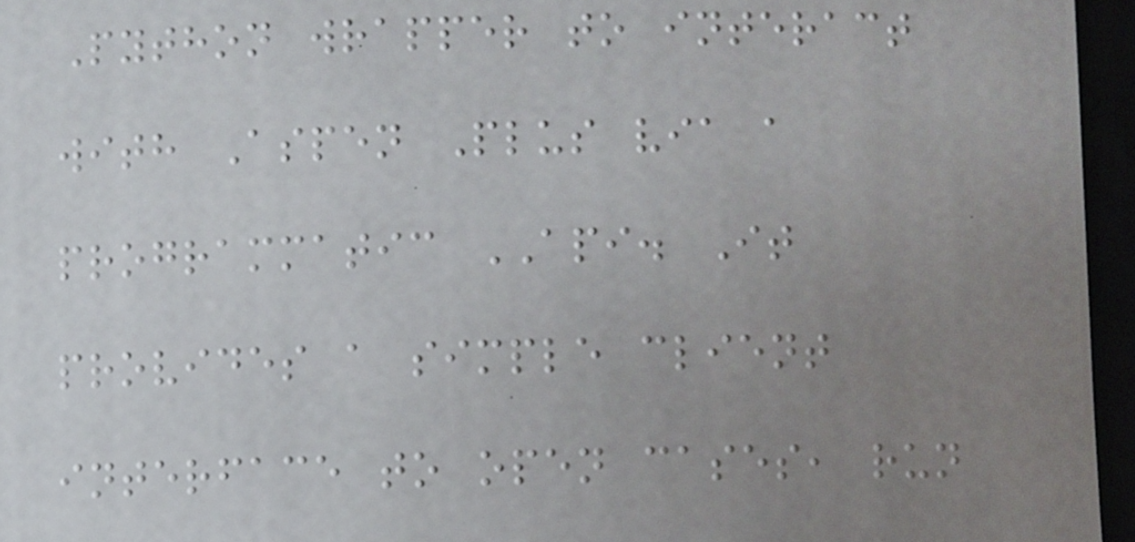Python wrapper to interact
with Aspen Plus via a
programmatic API. It
provides a simple client
interface to open cases, run
